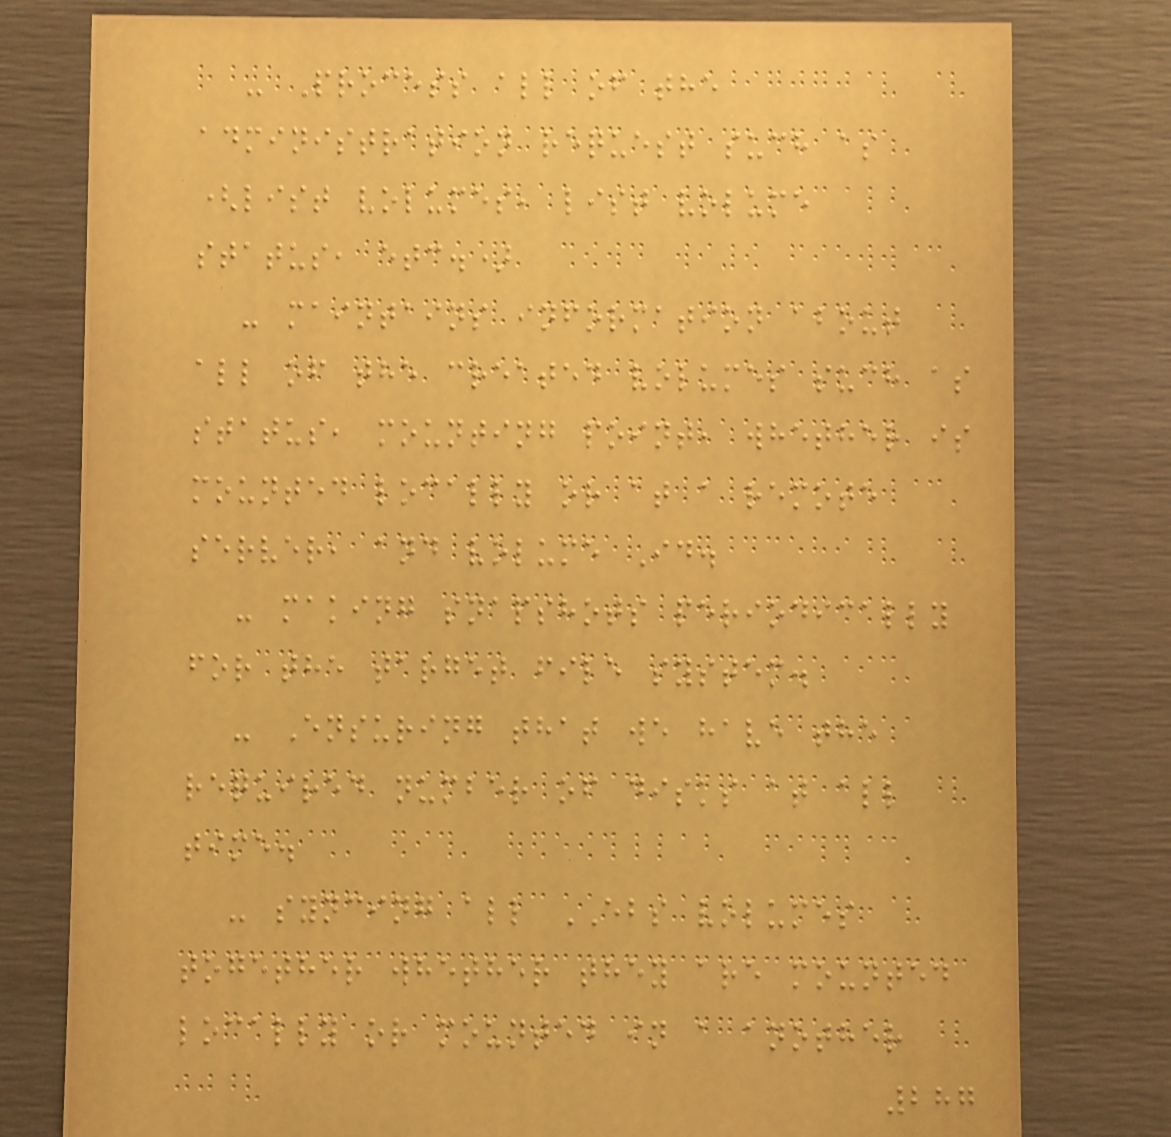- Process all of the
administration request such as
(list volumes, list volume
status, etc.)
- maintains information about
all of the created volumes such as
status, mounting point, whether is
mounted locally or at a remote
server, and volume Id.
- making snapshots periodically
for the target file system.
- Ensuring that we have the
required number of disks at all
time.
- syncing all EBS volumes
together whether they are mounted
locally or mounted in a another
287
